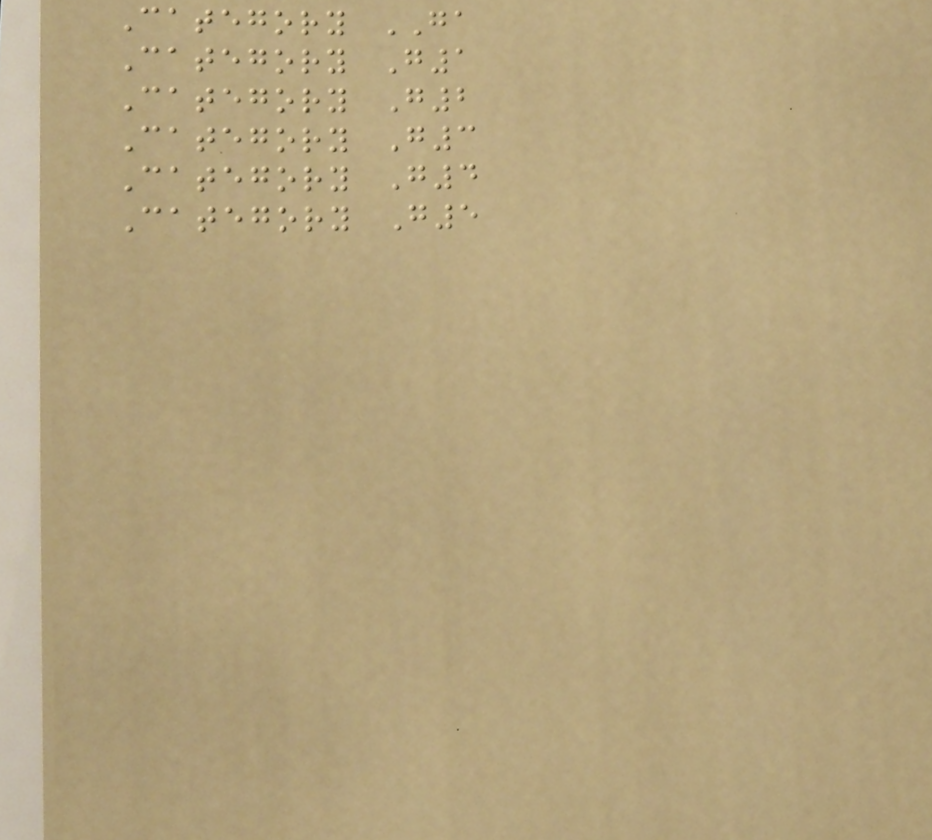Category GA
Category G1
Category G2
Category G3
Category G4
Category G5
